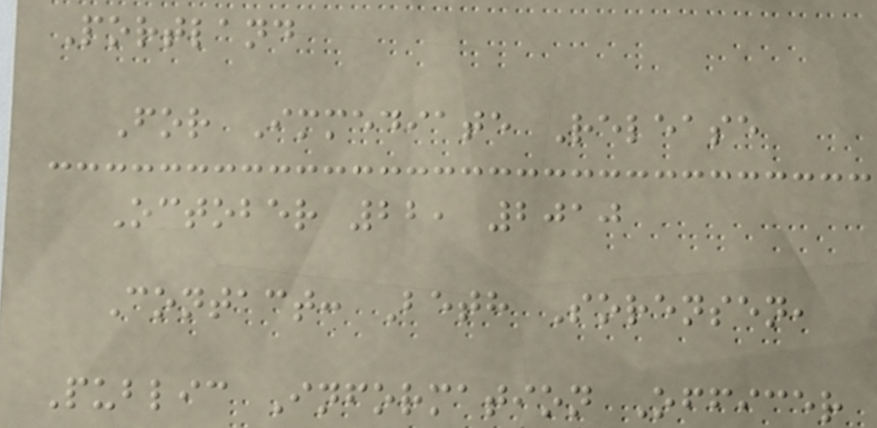Portland
For Immediate Release
October 22, 2010
Contact: Beth Sorensen,
Public Information Officer
